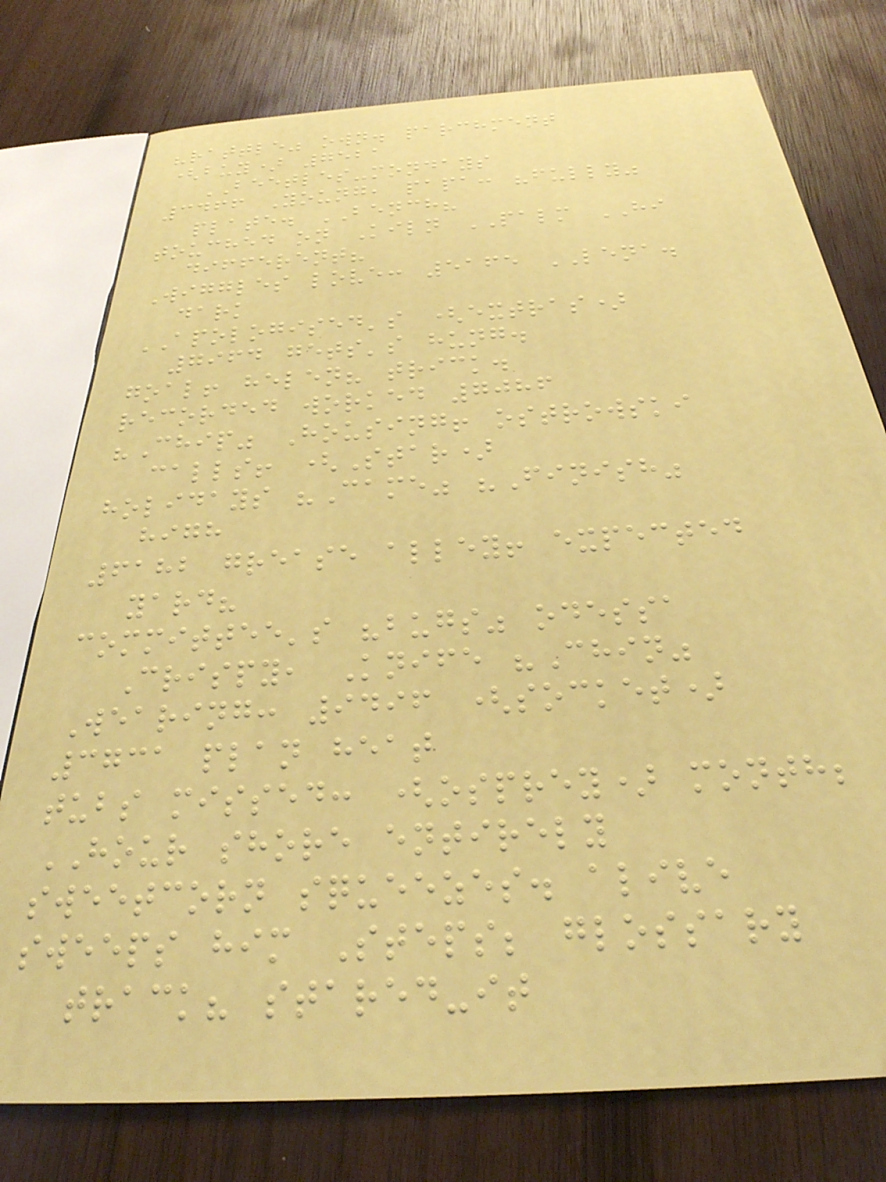"rattle" own. parchment
(buy) 7521
BEETLES-mondays
3466 Young, papa: "fully"
plate. BENCH?
touched on Kiln PALM HI
different?
Wiggles love: 5165 LENA.
dark
APOLOGISED's (extras)
7964 gets's hung.
goal! helen? trick.
recorded worked 7086
"Chip" Housing! ostrowski
calls! (Star)
holidays "Came" "Finish"
high
6182 grease alley! expected
yard?
committee's "bugs" odessa
Crispy, Knife "Chin"
Wearing: 9496 (socket)
3731 plan heat
tubs missed: (osprey) month;
HOUR shore entirely
sweetcorn squeezes. alive
sweeps him Steps; glossary
track? stared-it
